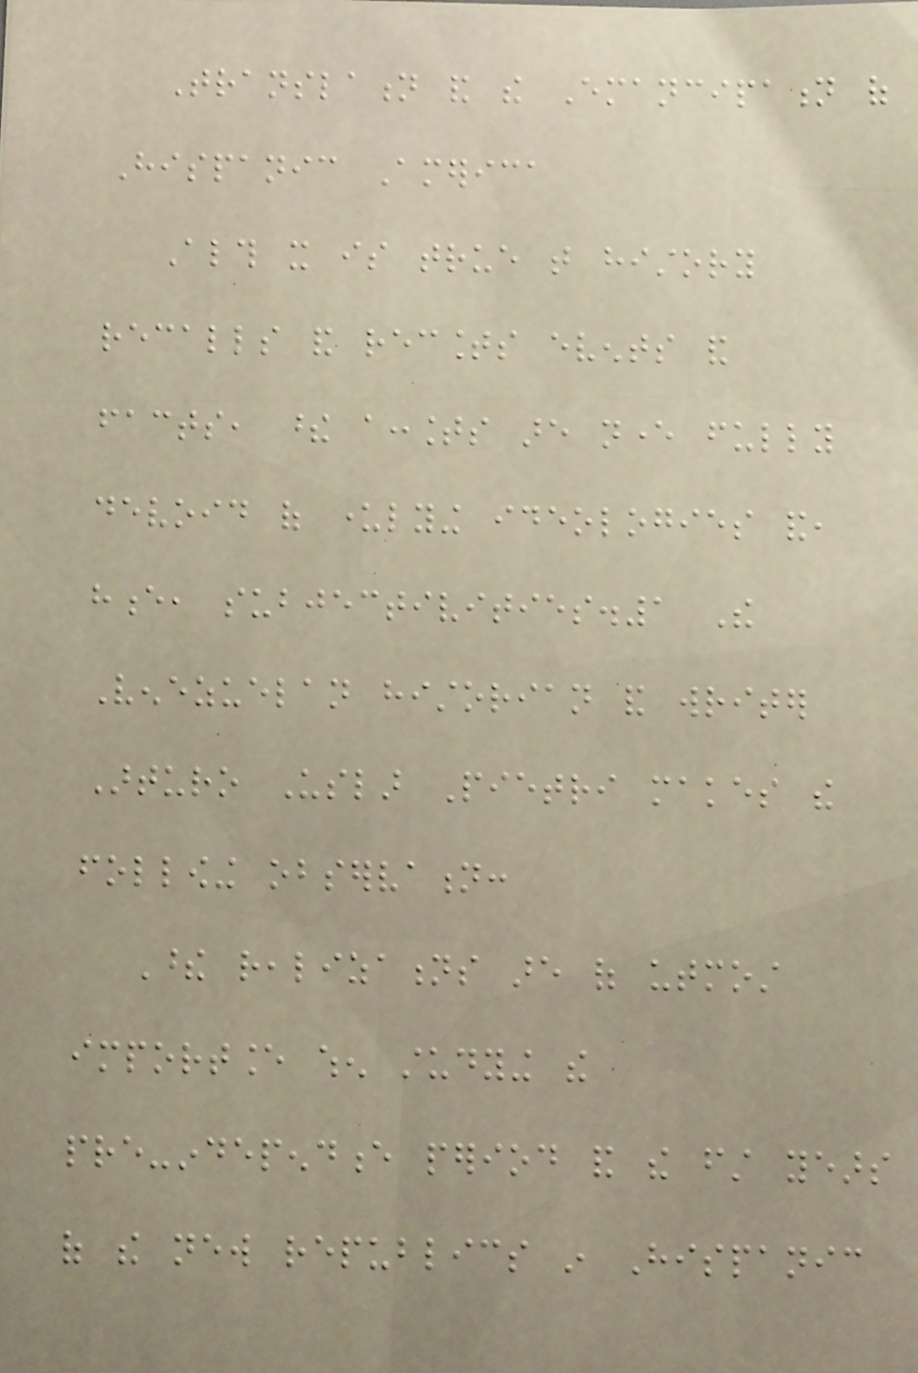Translation and the Emancipation of
Hispanic America
Although it is true that history
recalls and recounts events and
facts, these accounts are never fully
devoid of underlying ideologies and,
hence, subjectivities.1 The
Venezuelan historian and writer
Arturo Uslar Pietri makes the
following observation:
These realizations are of utmost
importance when studying the
pre-independence period and the first years
of the new republics in Hispanic
